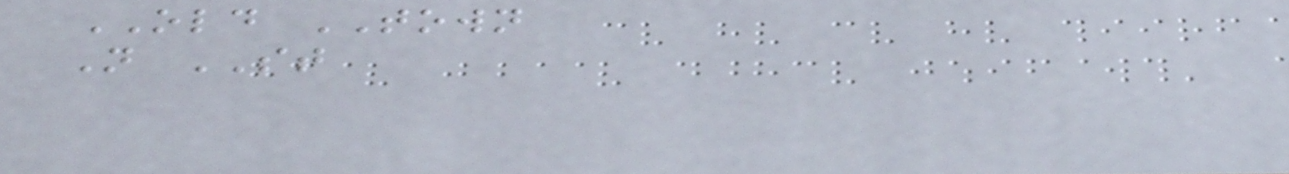OLD TOWN
N ST
